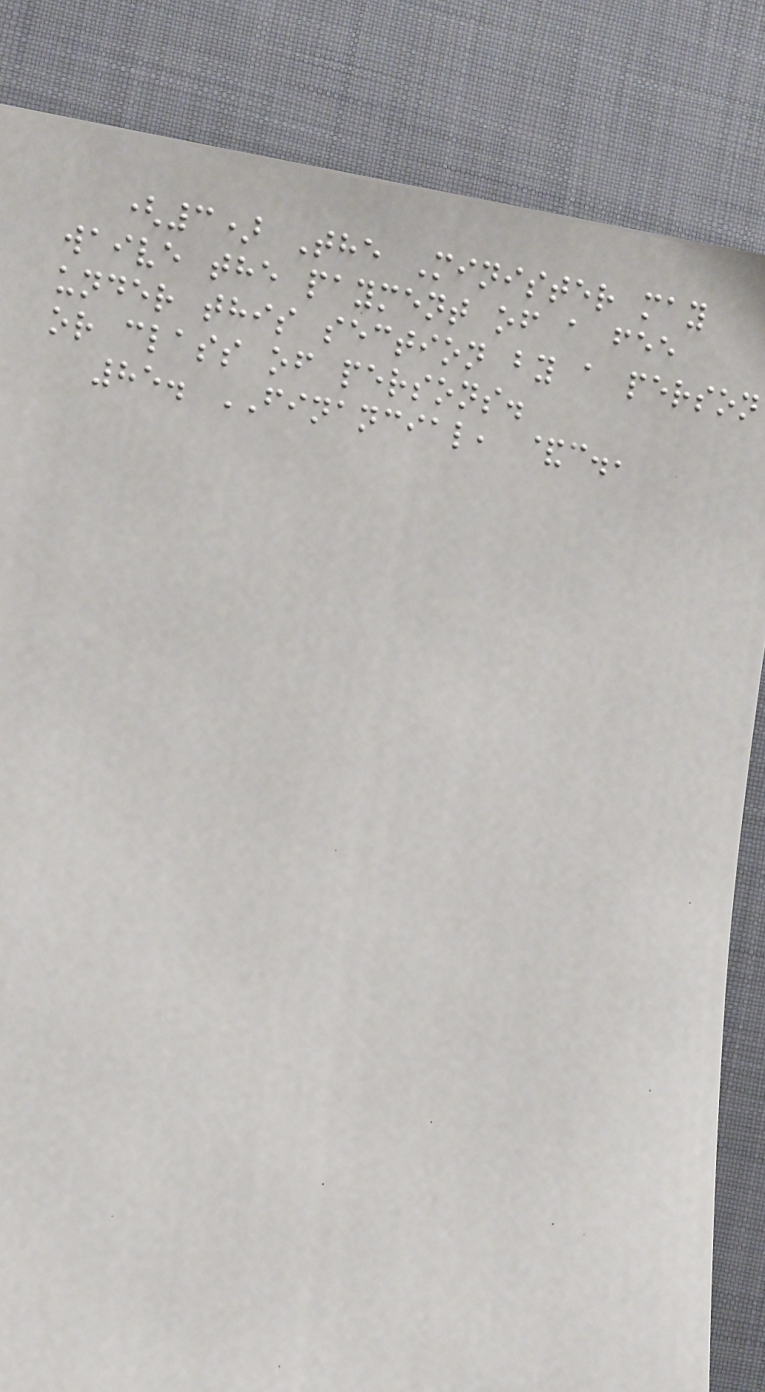(3) The Minister may
waive the payment of a fee
under this section by a person
or class of persons.
85. FINANCIAL, &c.,
